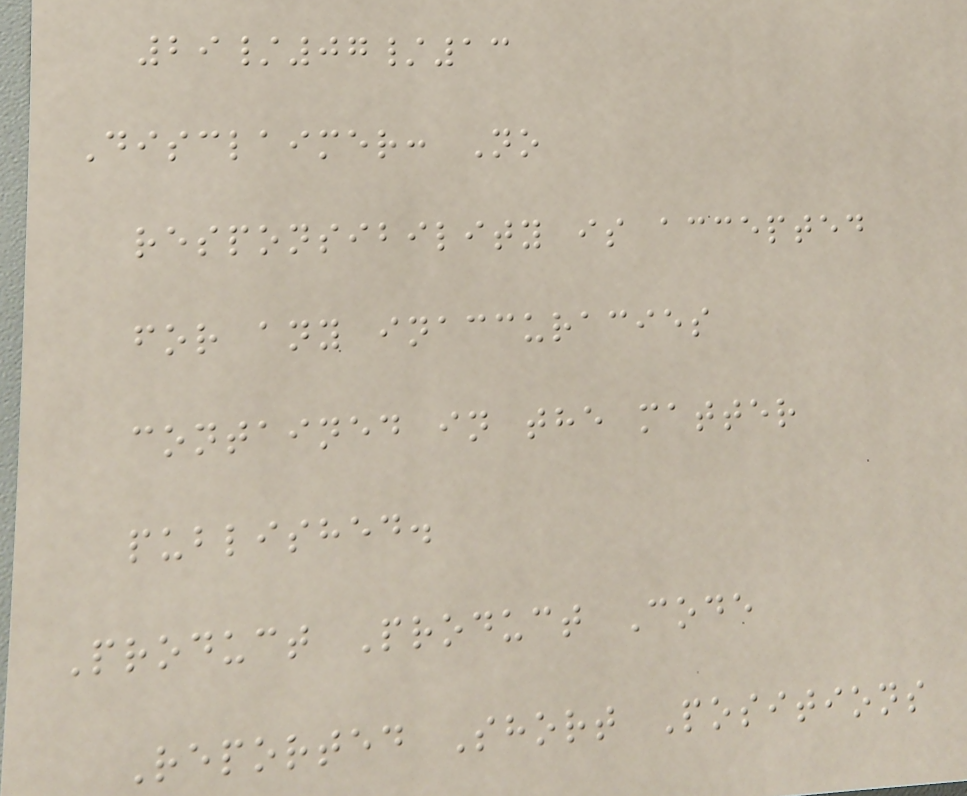29/07/13
Disclaimer: No
responsibility is accepted
for any inaccuracies
contained in the matter
published.
Product Product Code
Reported Short Positions
